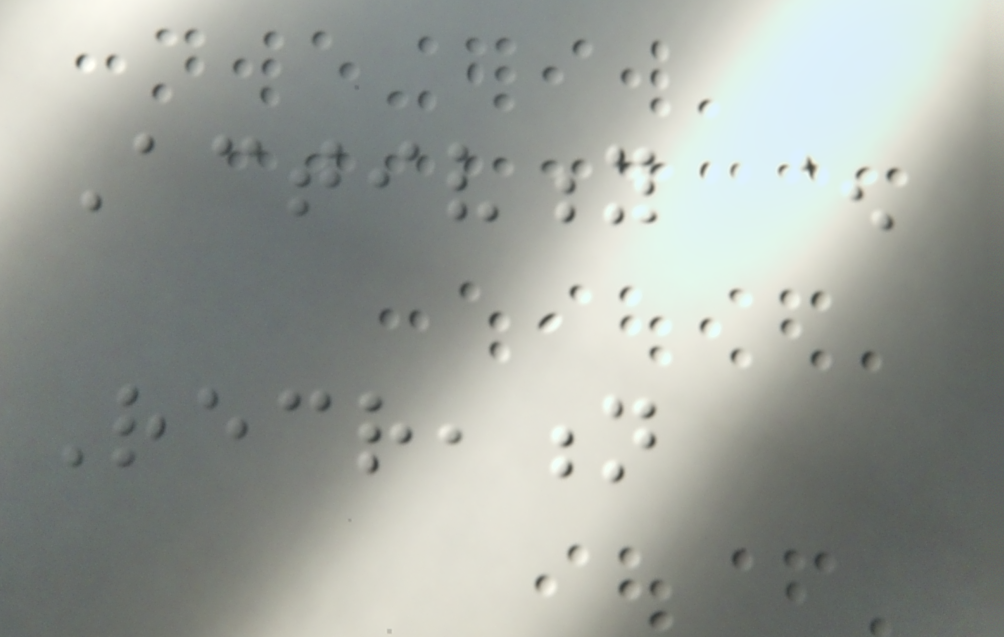Activity ^
Recreation
